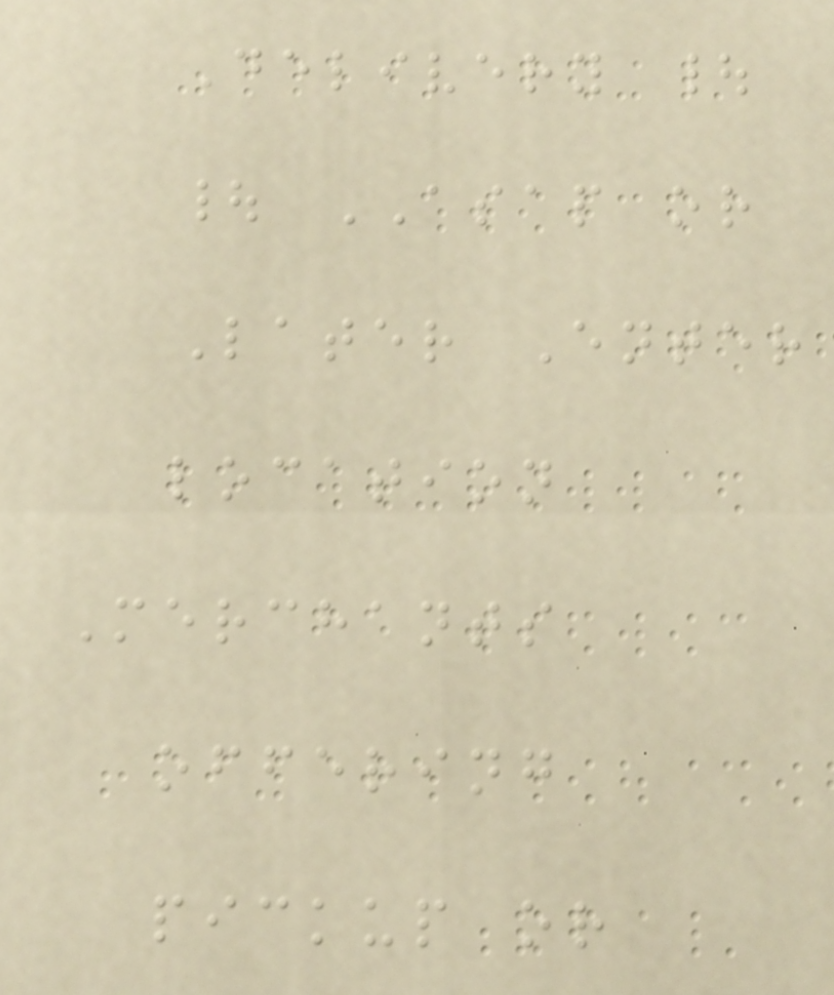Delivery |
| ASAP or
Later Enter
location
Merchants
offering
pickup or
